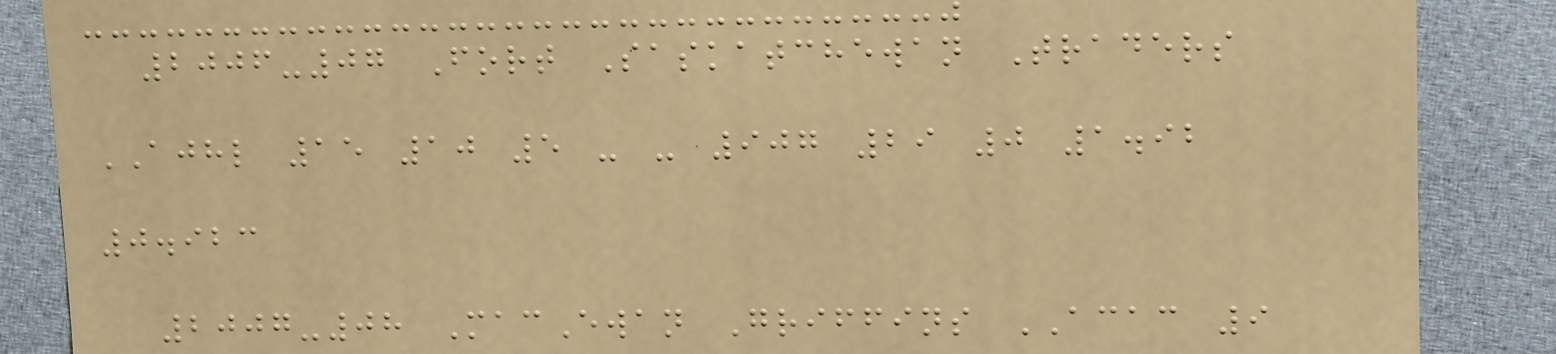2006-07 Fort Saskatchewan Traders
AJHL 15 10 5 - - 907 29 0 1.92
0.923
2007-08 MacEwan Griffins ACAC 9
